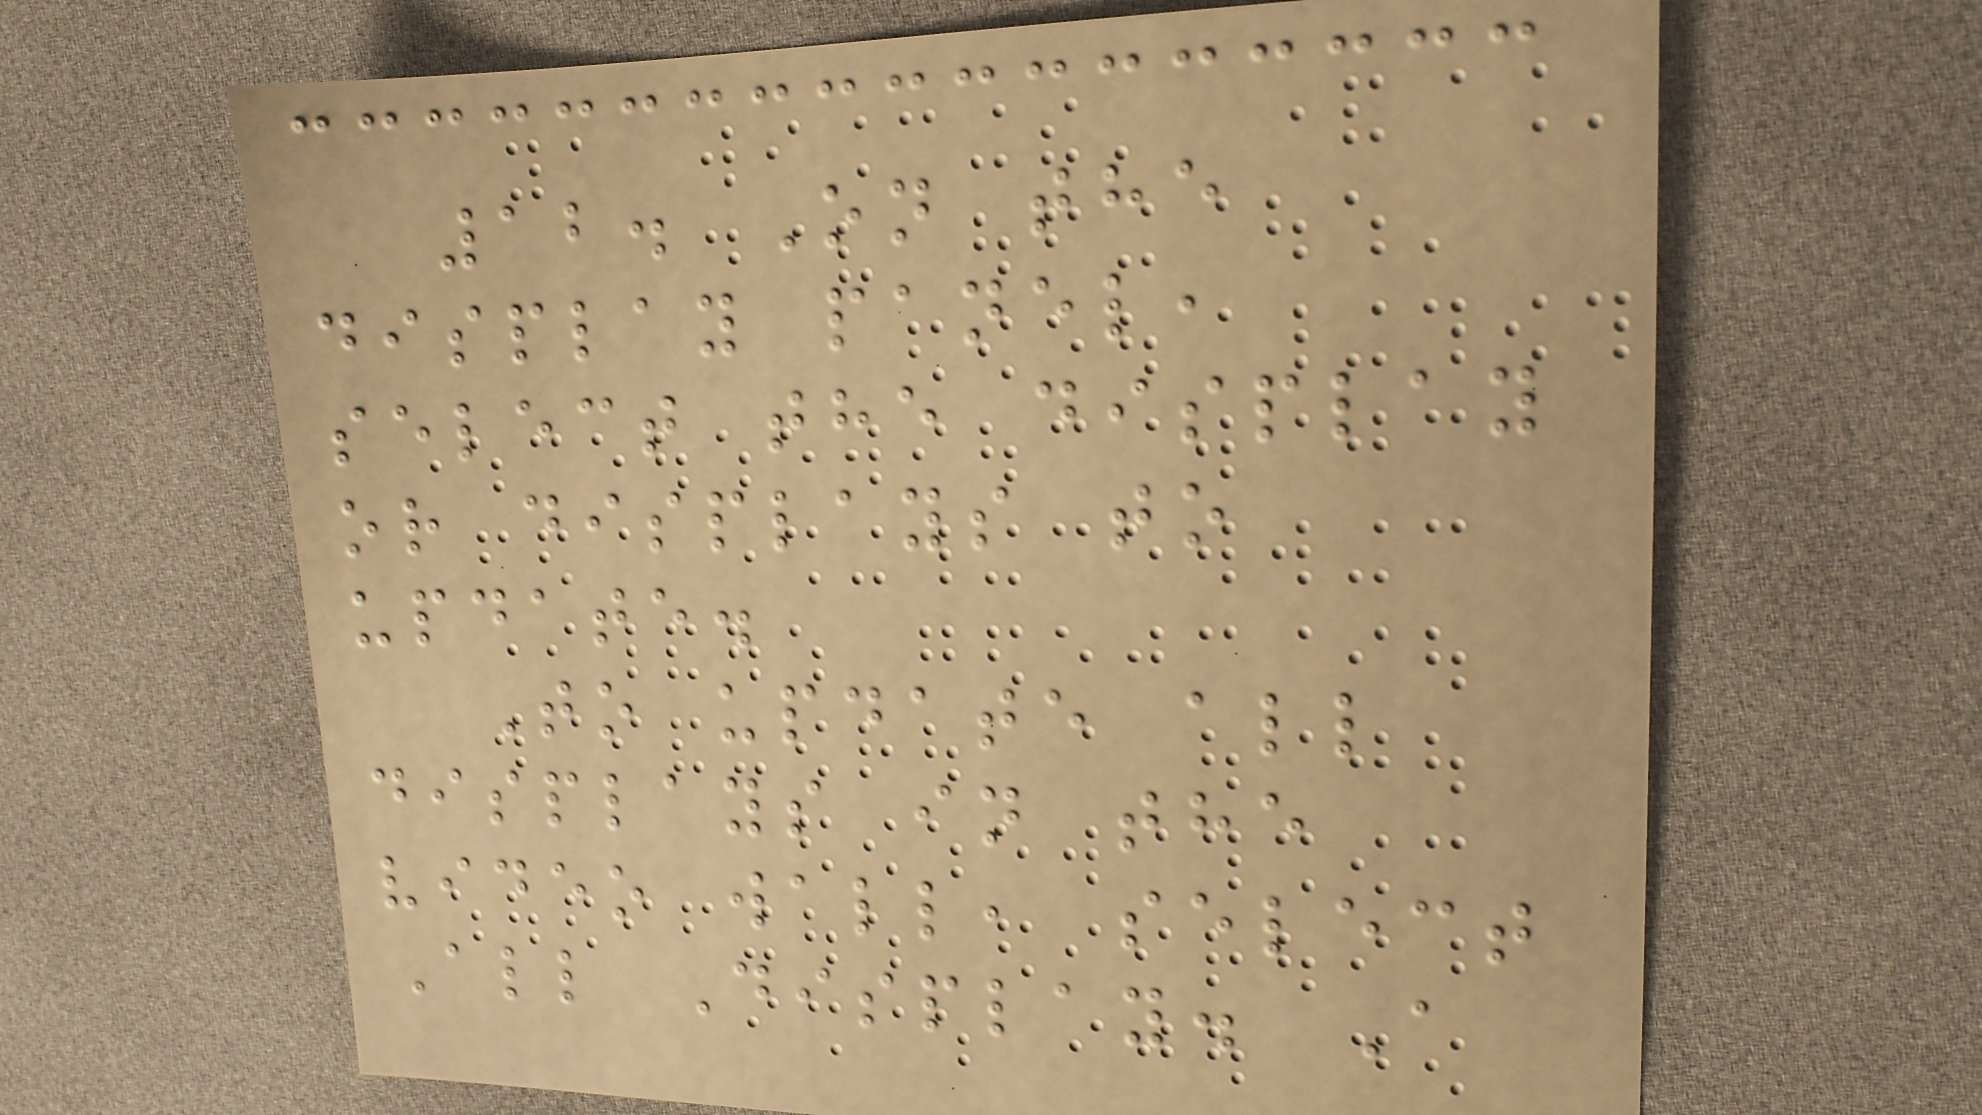12. On the
display panel,
select the display
or displays to
update.
To update all
displays in the
video wall, select
All Display. A
